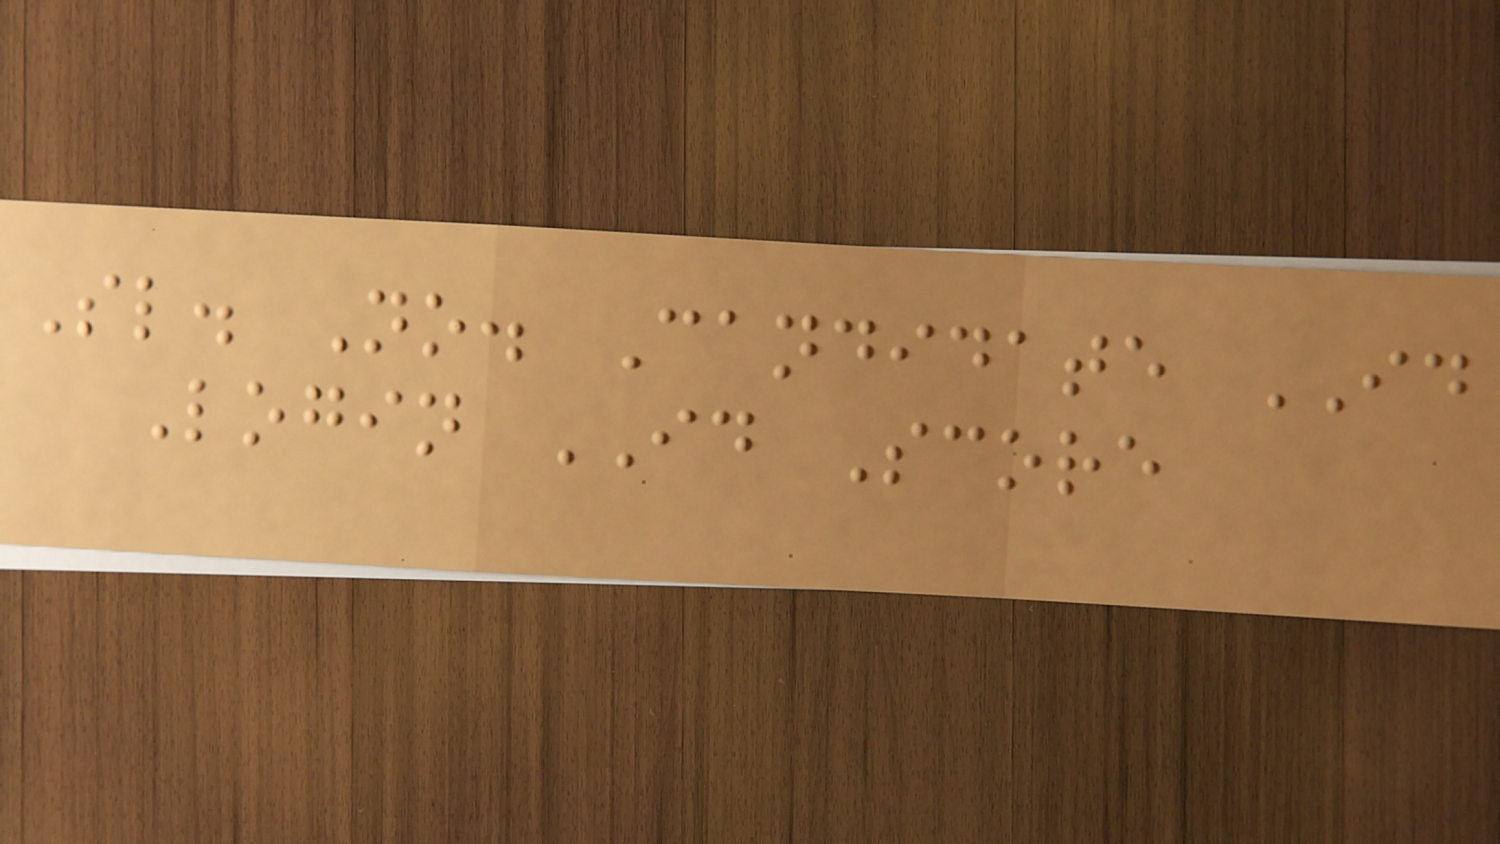Sl. No. Candidate ID
Login ID Score
